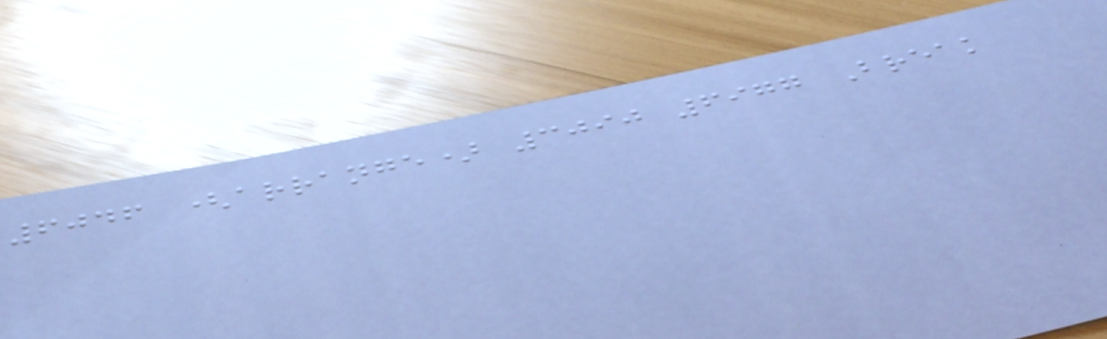6046 (arrange) 3090 6977 Break
